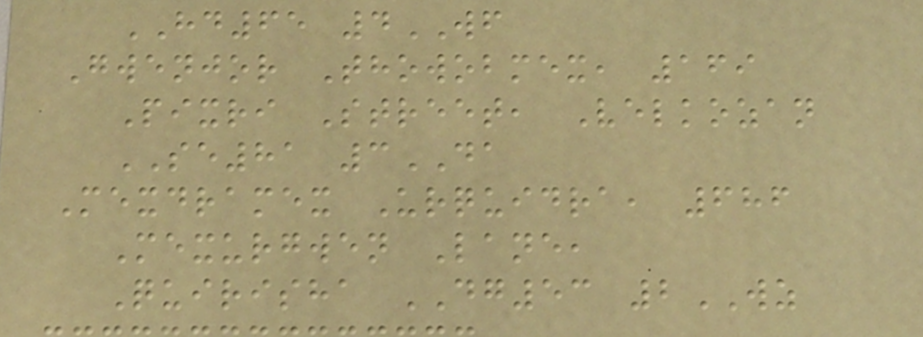HD65 4WF
Gwenjor Thowobmex, 169
Pixri Street, Velkozan
SE81 3DA
Mexdramex Urquidra, 686
Mexurgwen Lane,
Quirisha DG53 2WZ
